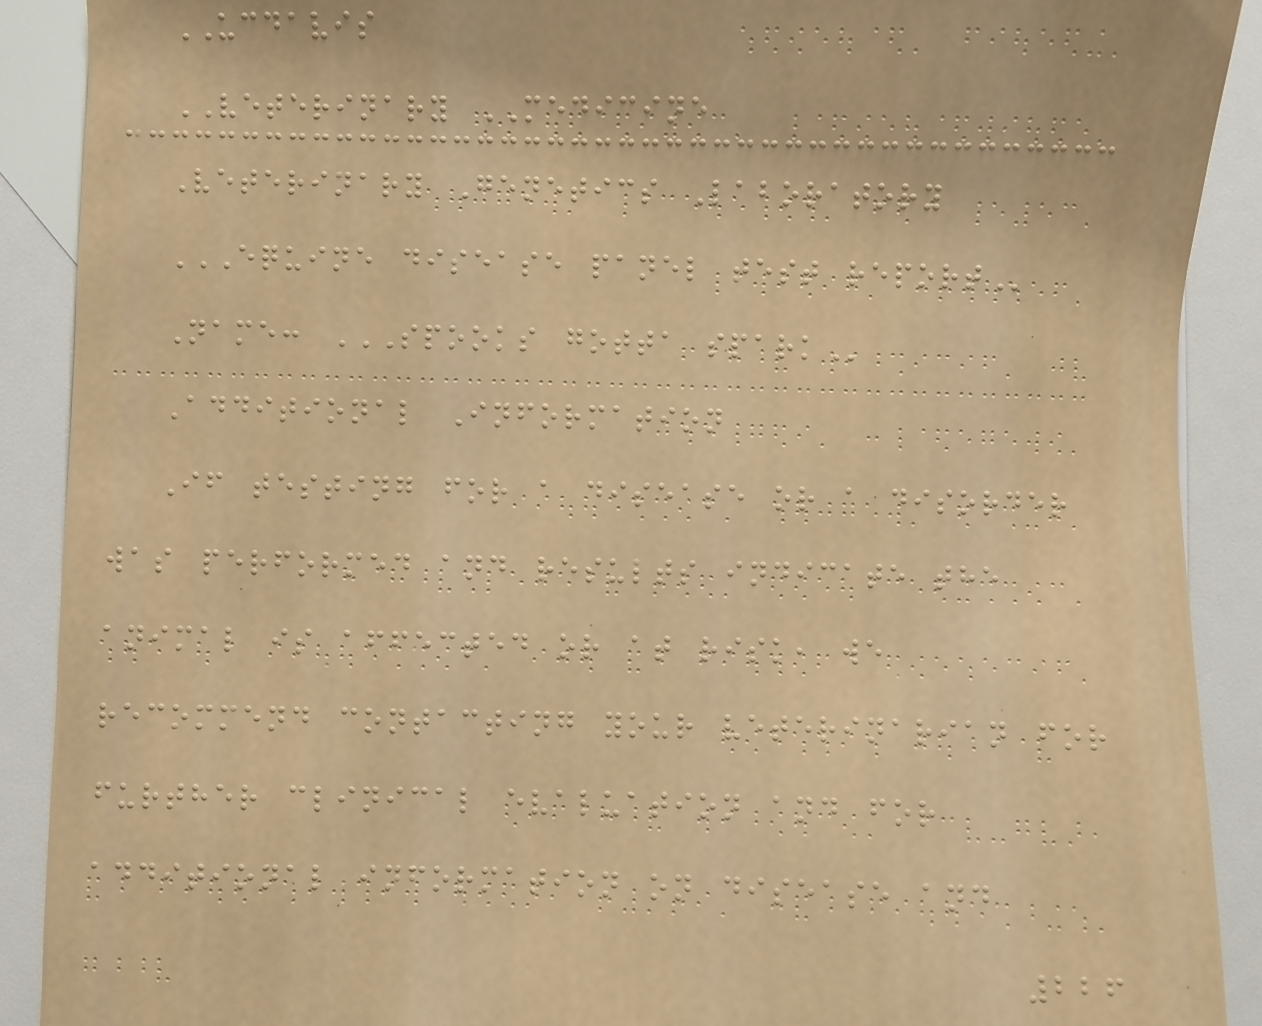UCDAVIS
VETERINARY MEDICINE
Veterinary Genetics Laboratory
EQUINE DISEASE PANEL TEST REPORT
Name: SPOOKS GOTTA SPARK
Additional Information
If testing for a disease or a disorder
was performed and results indicate the
animal is affected or at risk, we
recommend contacting your veterinarian for
further clinical evaluation and for
additional information on disease and
226
